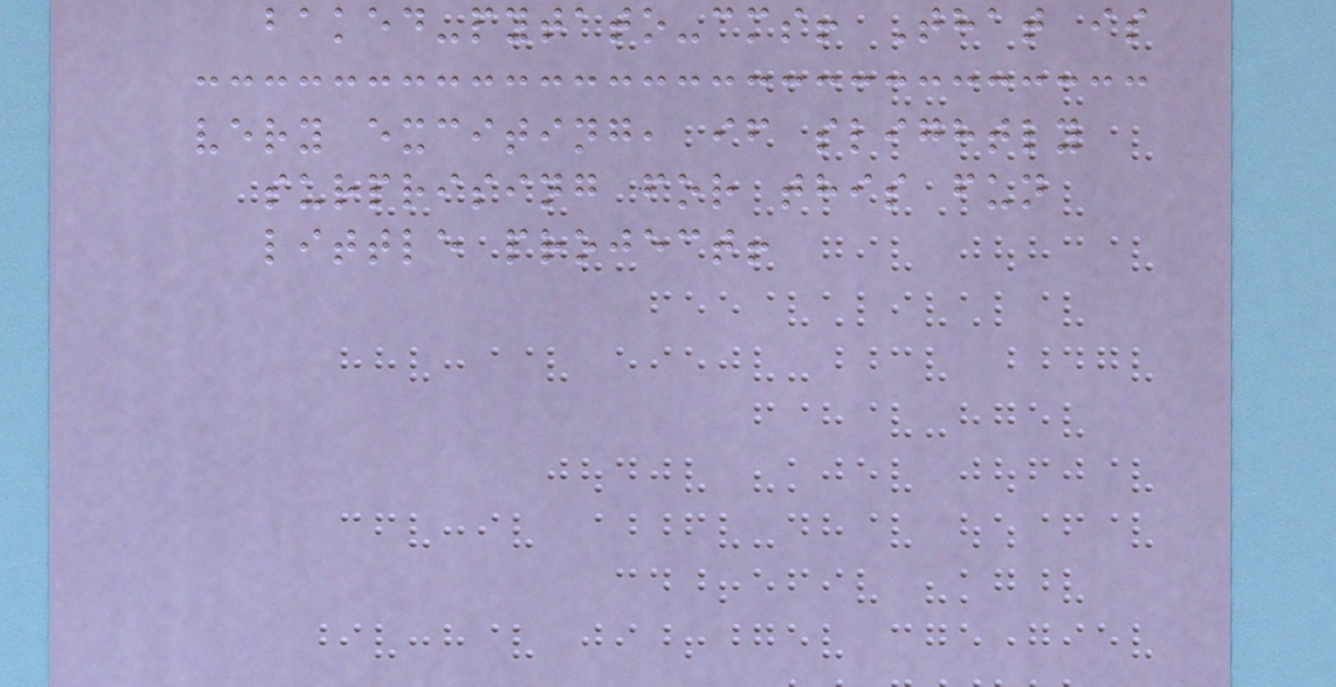baked-pytato-cms! That is
very exciting, if slightly
surprising for this fun
little project!
